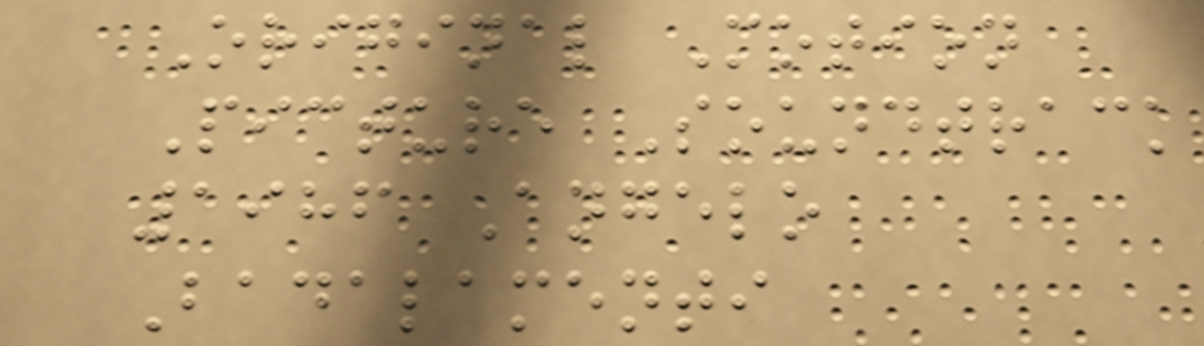Original Motion
Picture Soundtrack
1986 Angelo
Badalamenti
